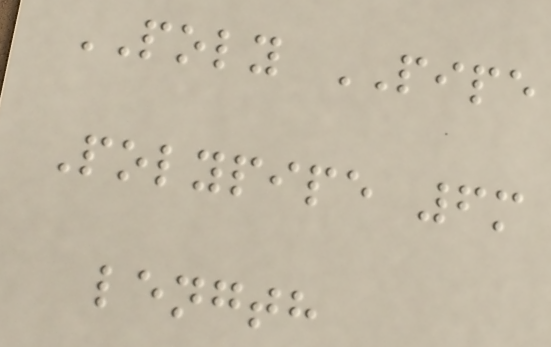POLY PIPE
Polypipe 6m
length
